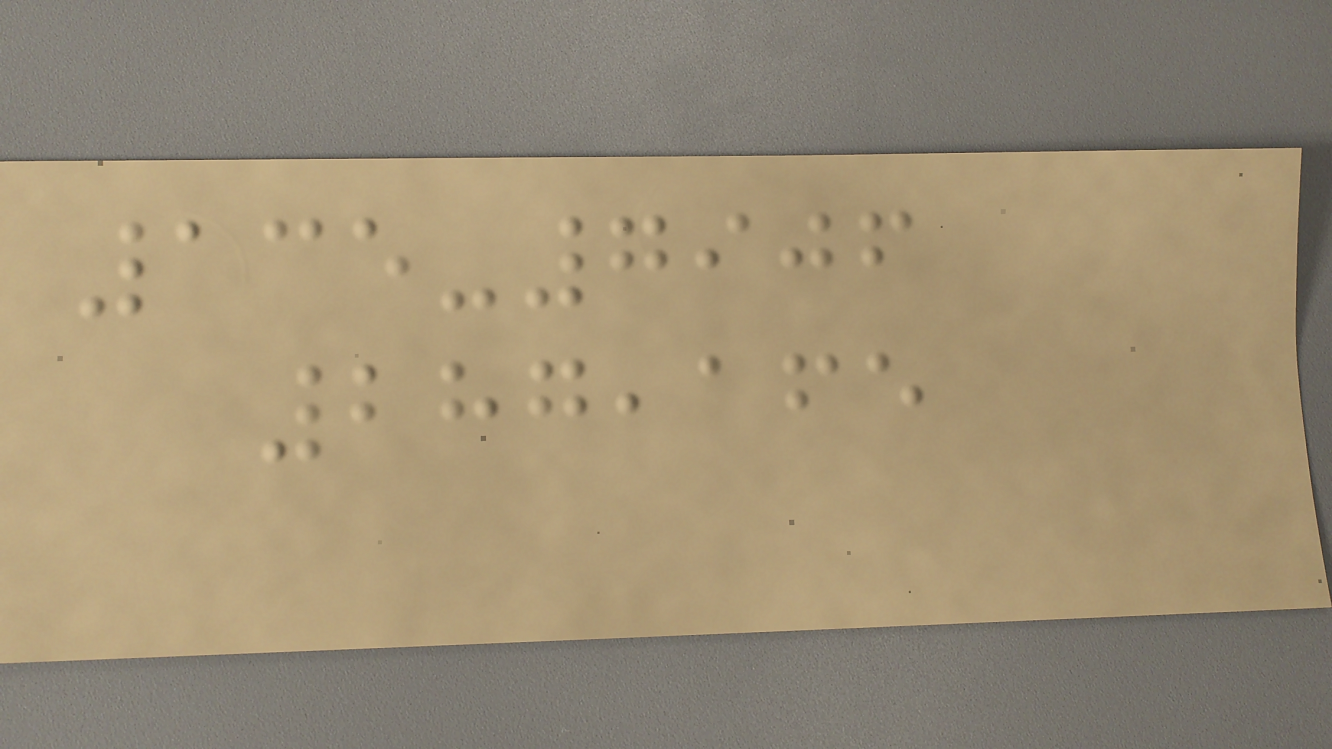135-7906
287,165
